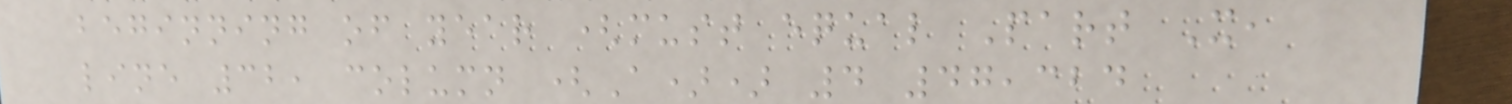beginning of year (must equal Part X,
line 32, column (A)) 4 47,324
